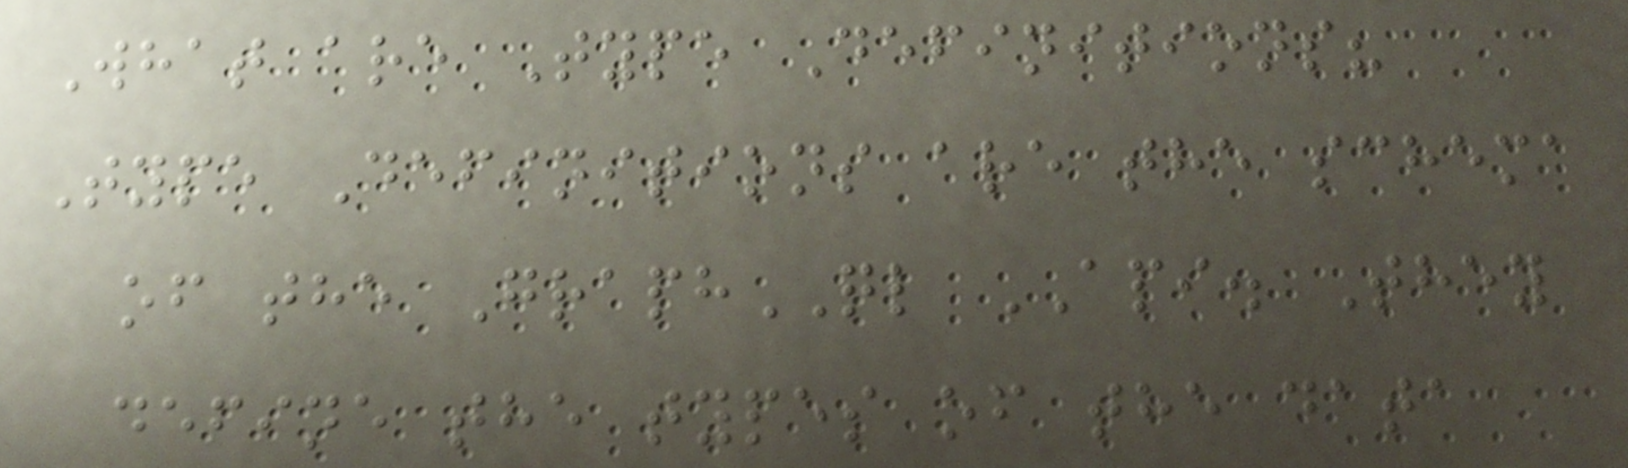What are Type Definitions?
Type Definitions are the schema
of the GraphQL API. They
define the types of the data
